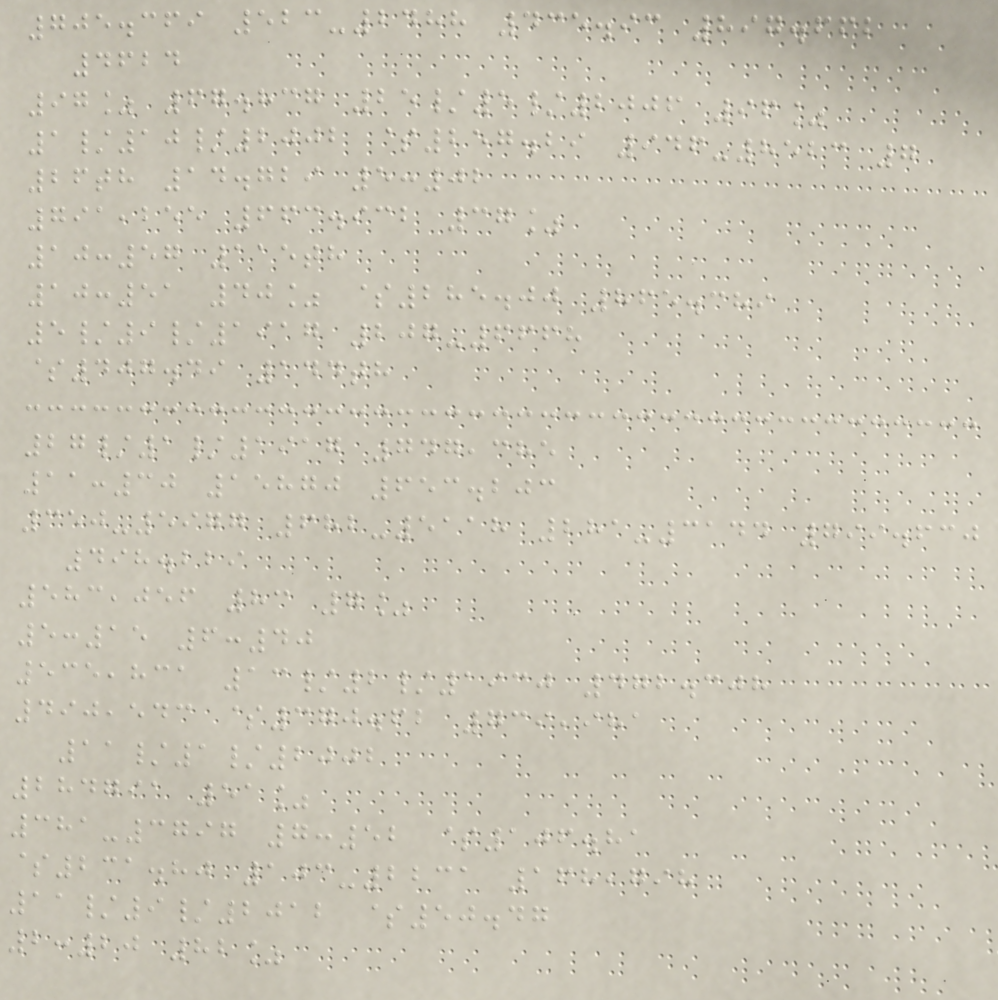705.369 523-2488 435.93 897.662
4624
97% 67.837 25/5/2006 96%
1/10/2002 $257.29 946-8523 7
26th 14.729 5:02
791,255 663.932 37%
10:57 115th
10:51 40% $285.00 865.389
5/9/1917 207-6668
$407.49 144th
27/1/1917 747,385
11:30 15870 653.203
350-5977 682-5118 281-3144 799.630
498.229
583,056 83 7%
5:15 6:40
535,831 13/2/1930 472.308
490,543 $370.62 739,981
11/1/2002
284791 51%
381-3797 7:52 $106.81
$231.80 103-2231 168,798
11/9/2012 $50.47
2:20 82%
